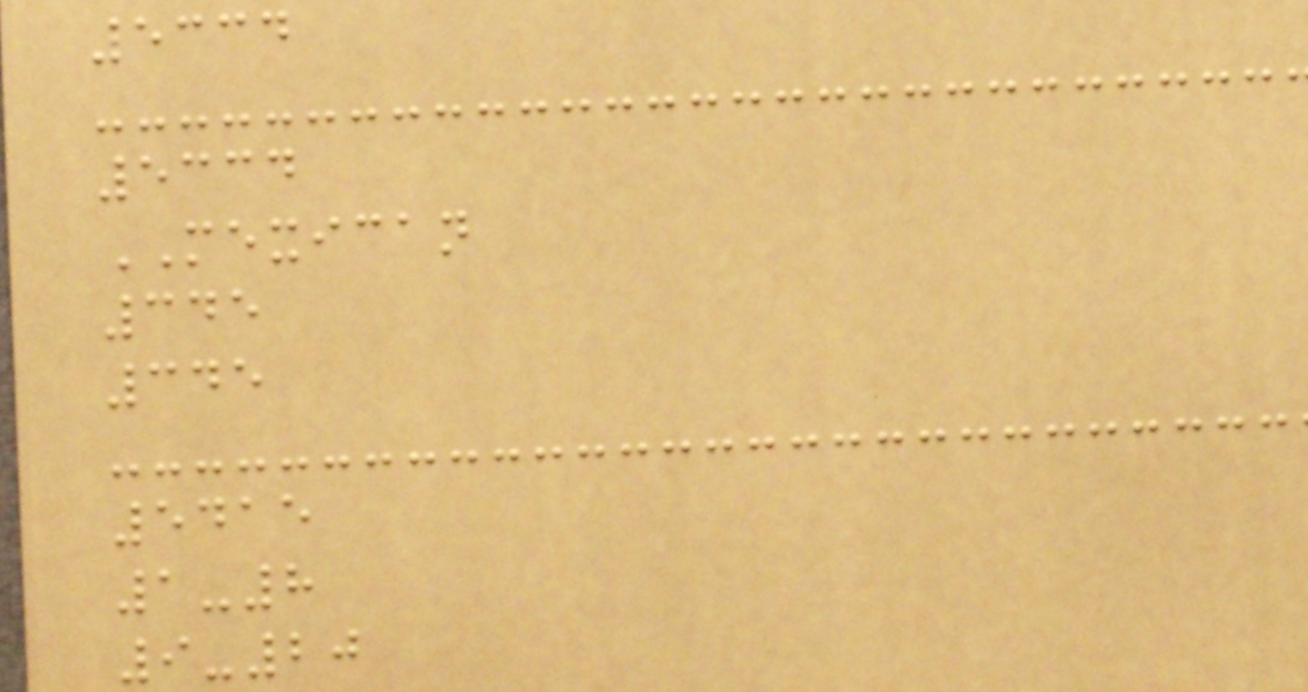5334
5334
MEXICAN
345
345
5415
1-8
9-20
